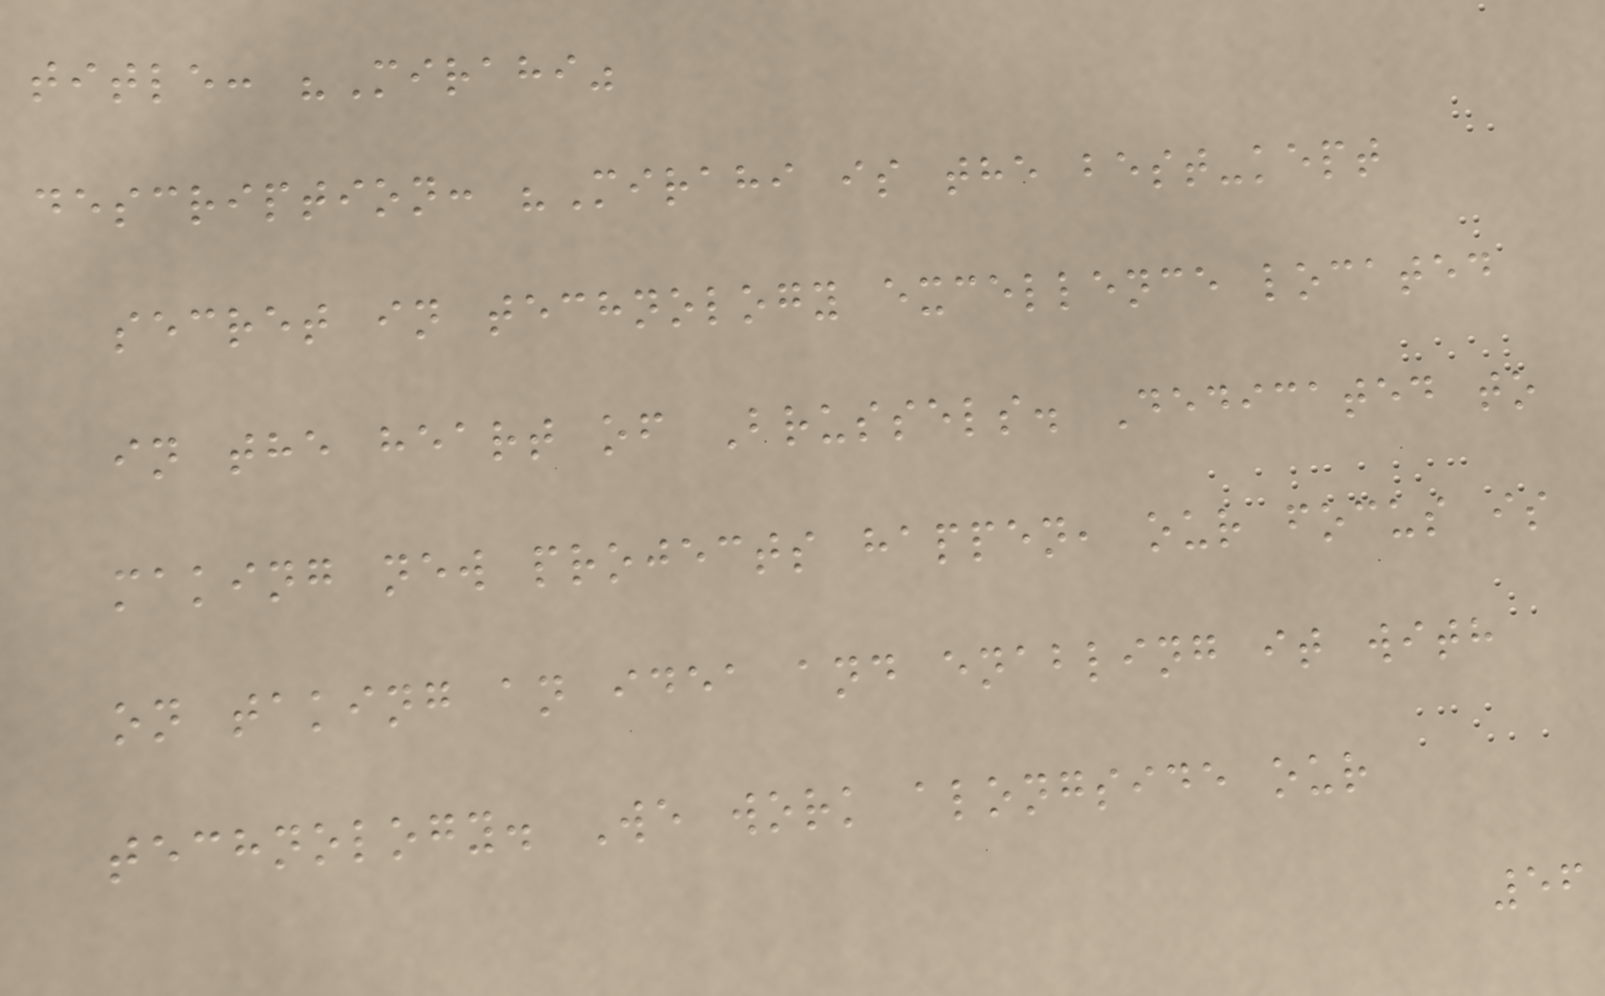title: "Mirahi"
description: "Mirahi is the best-kept
secret in technology excellence located
in the heart of Brussels. Dedicated to
making new projects happen, our focus is
on taking an idea and enabling it with
technology. We work alongside our
56
